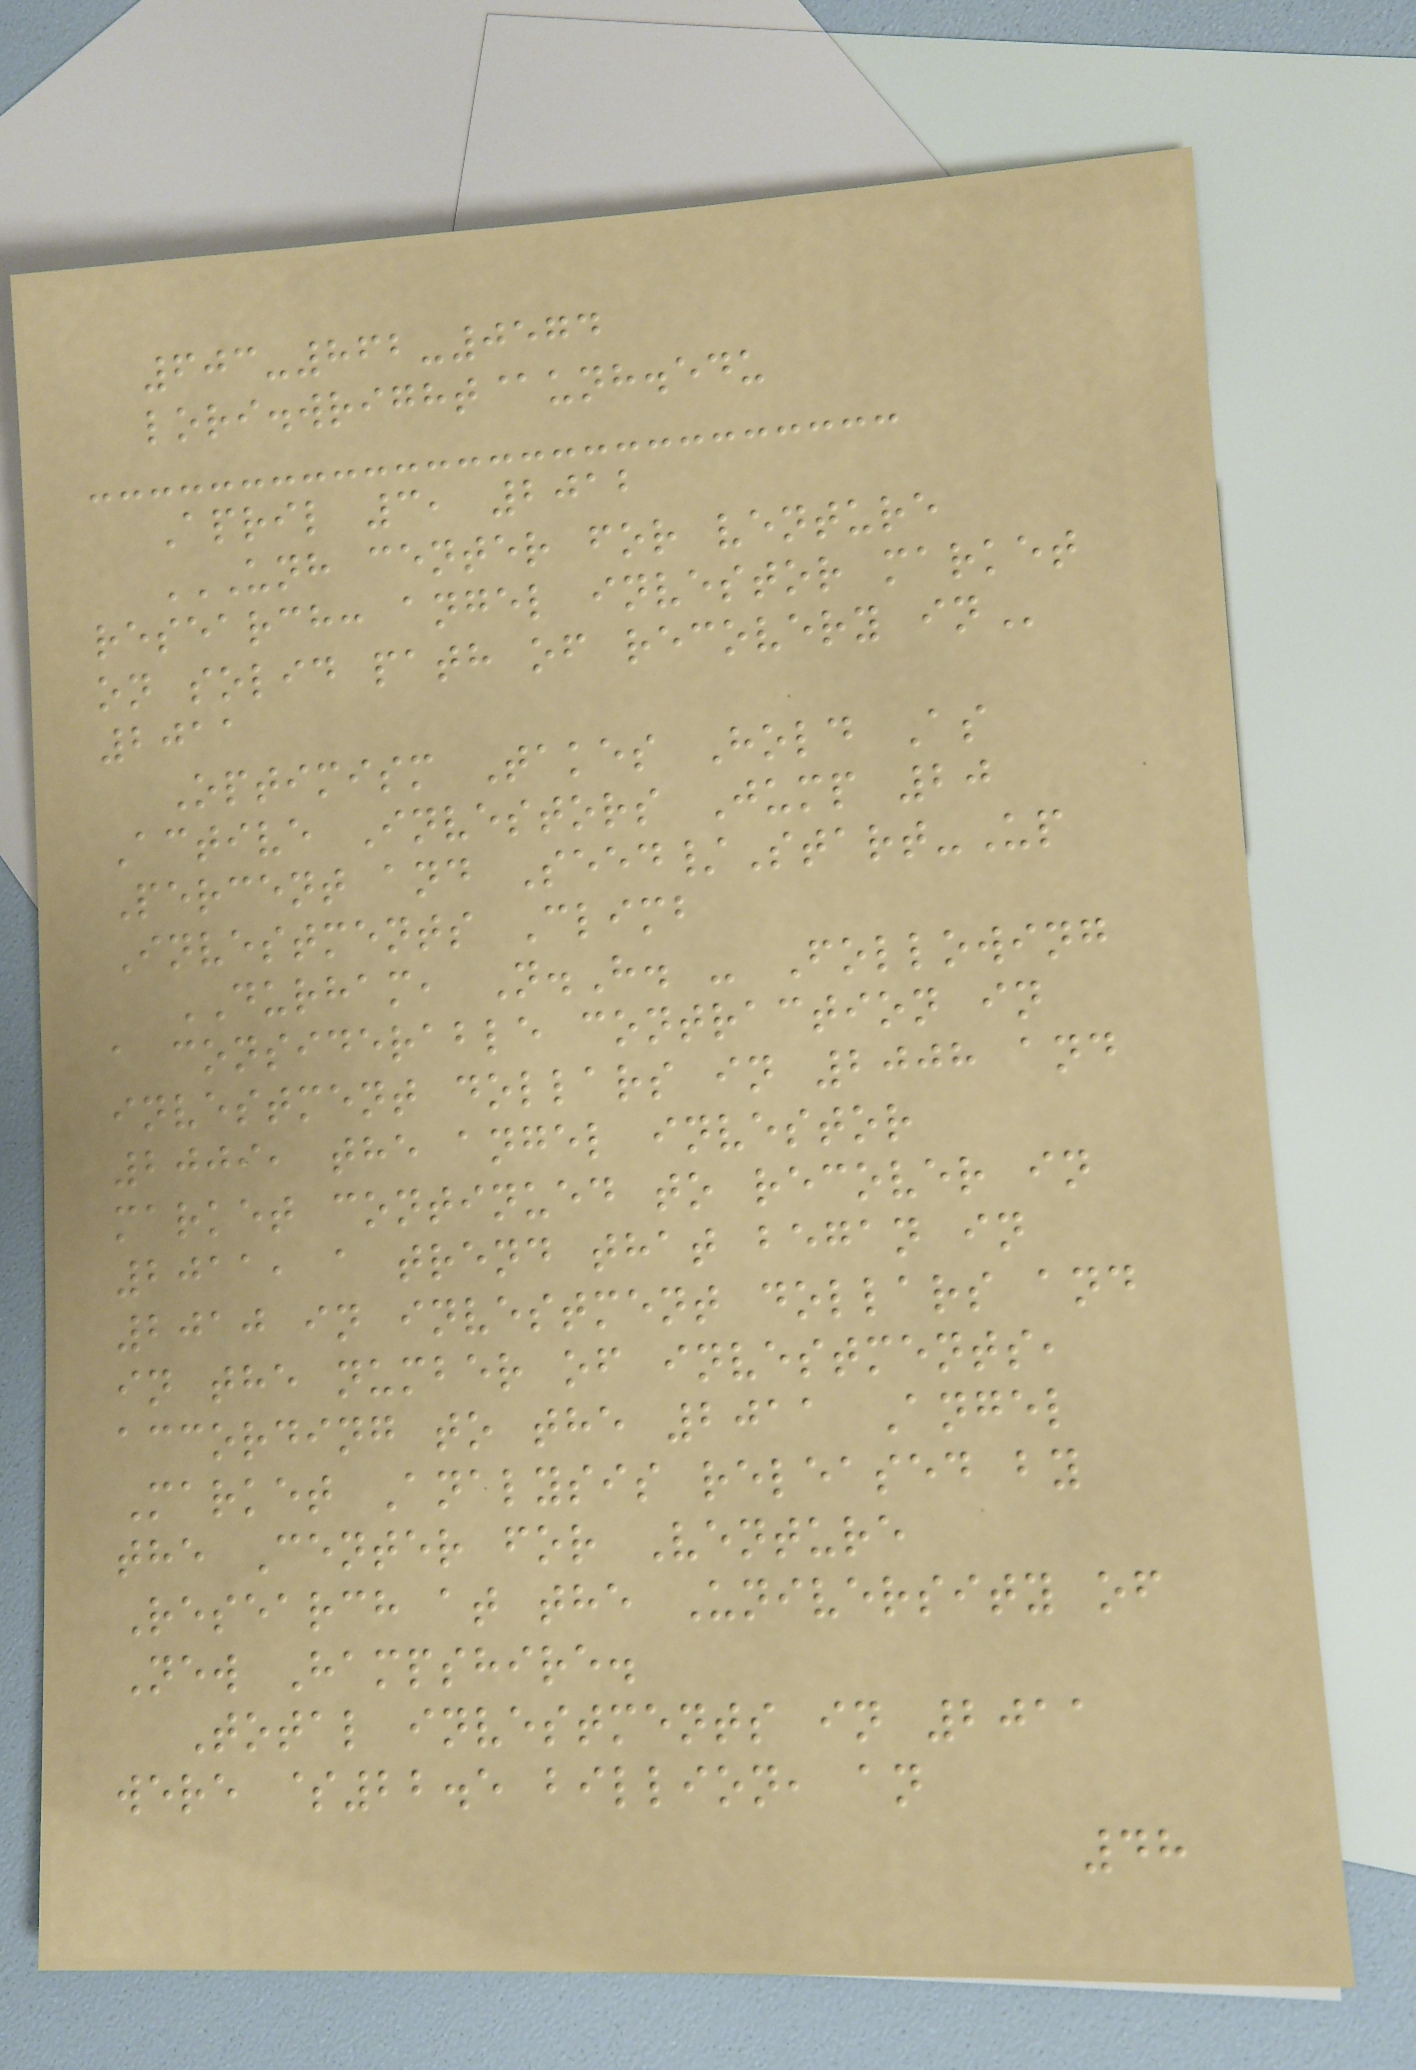603-862-0574
lori.wright@unh.edu
April 3, 2012
UNH CENTER FOR VENTURE
RESEARCH: ANGEL INVESTOR MARKET
ON SOLID PATH OF RECOVERY IN
2011
Optimism Takes Hold As
Active Investors Jump 20
Percent and Seed/Start-Up
Investments Climb
DURHAM, N.H. - Following
a considerable contraction in
investment dollars in 2008 and
2009, the angel investor
market continued to recover in
2011, a trend that began in
2010 in investment dollars and
in the number of investments,
according to the 2011 Angel
Market Analysis released by
the Center for Venture
Research at the University of
New Hampshire.
Total investments in 2011
were $22.5 billion, an
48
